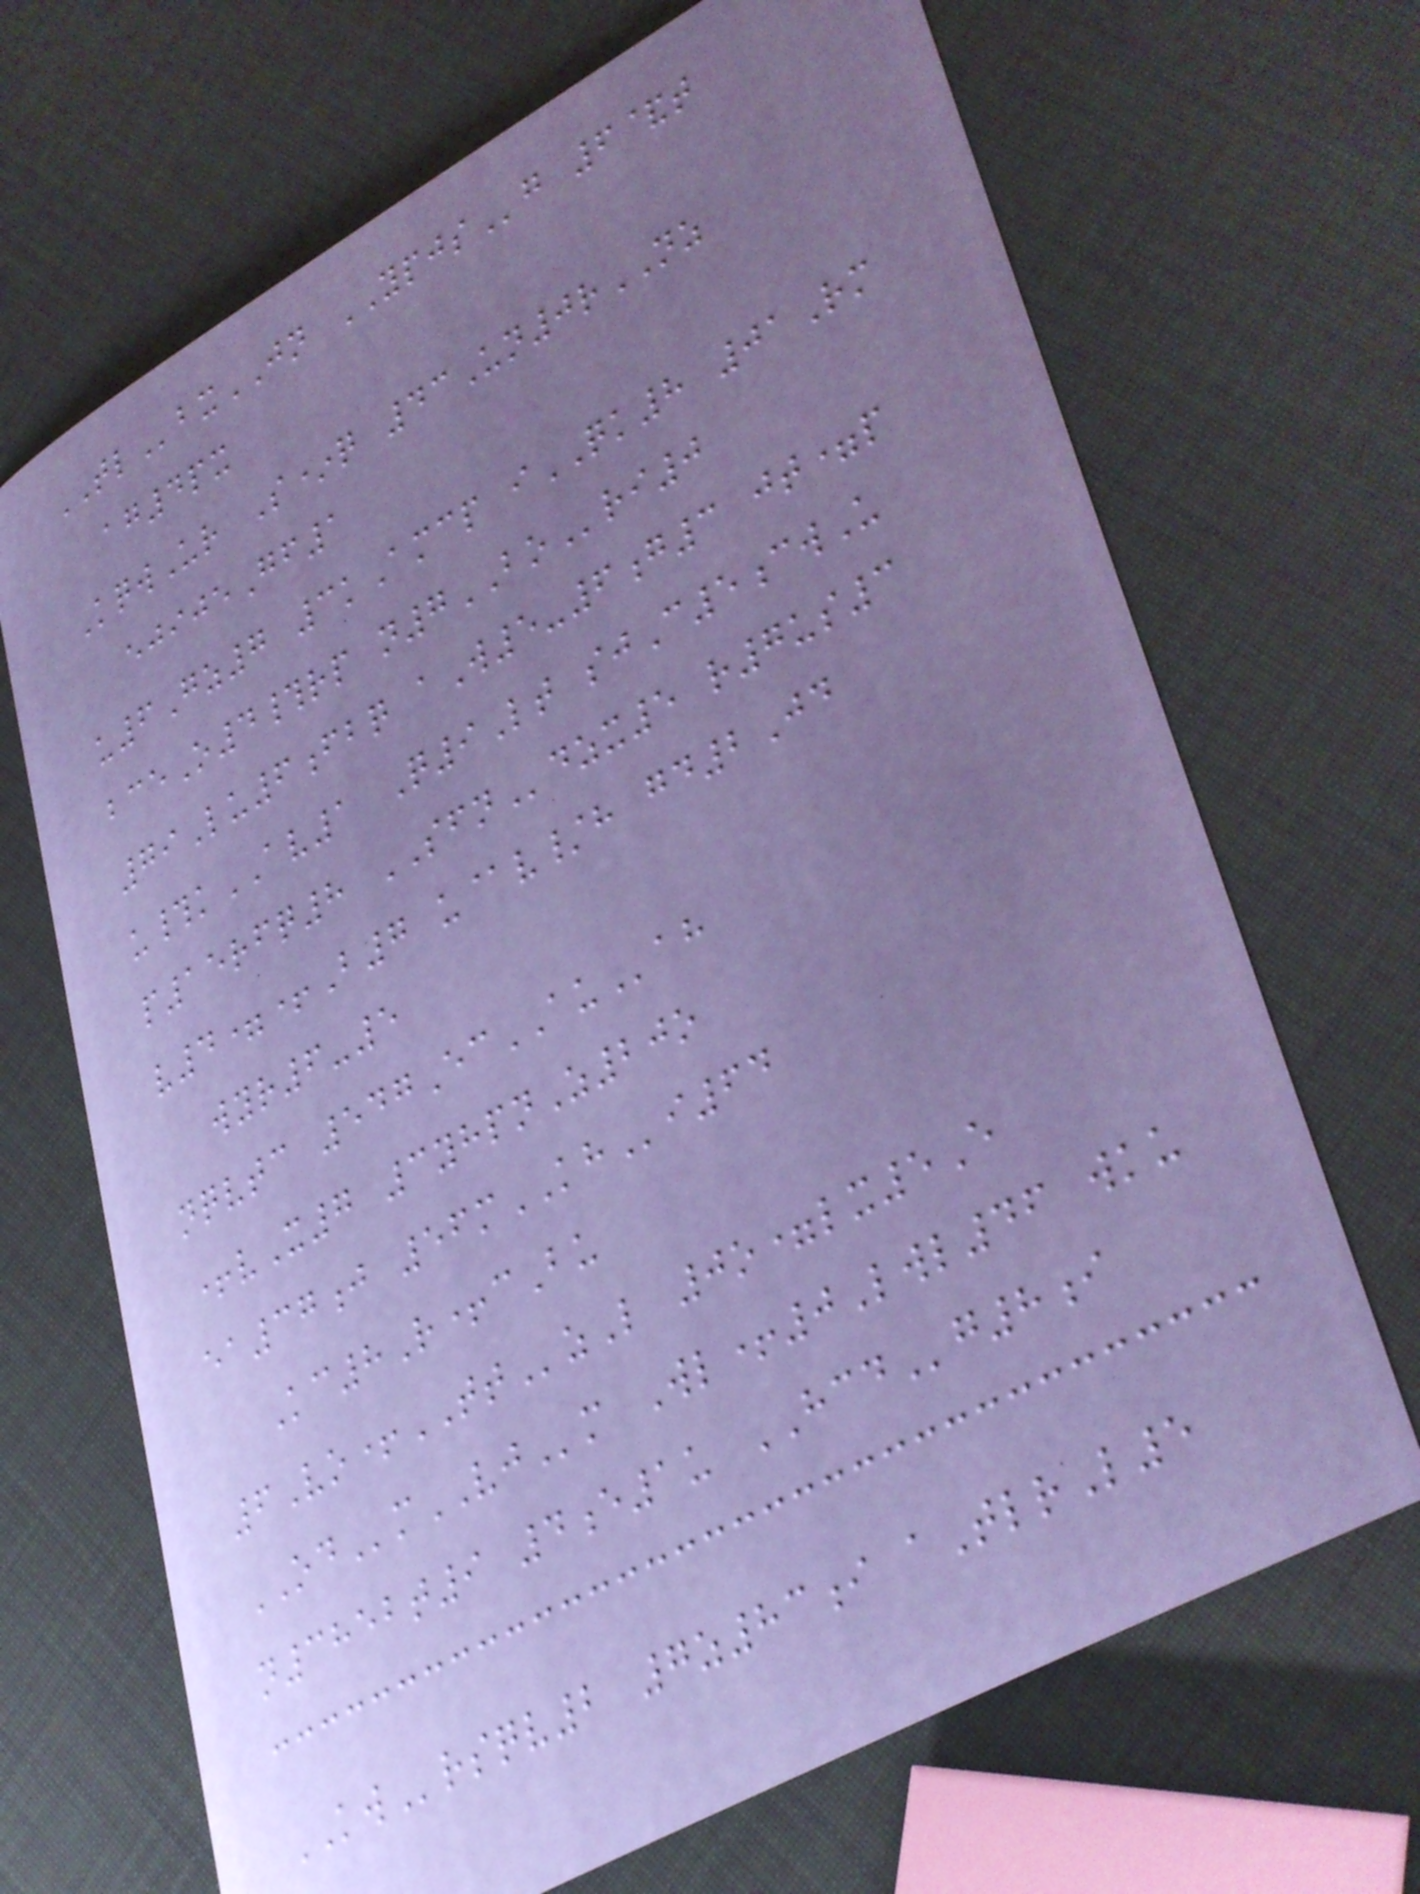TLbxJN YPJSg 6&t
ag4px
KqwUr S*q 43Un0rNZ
ejijeGf1
u6Gz7 3kAmcp iQK8 01Rm
bceO4#rp n7BOri0
79Lu6fbq aW5-6g3 jt=p
u#kAV1 Q9Lt sjC5cwU
p15rfq8 SFNdzx5 r7us3
v4=+B7 u@v/h gd2Jd
wyr6-5
nqvtc 547EcAUah
+vX7 3yhpnZ20o
ea37j 56mKHi64
Kc8R+cBu
6Vo+TTzL 0o=lx5E
ODmVJm Wl+0Lwl46 wku
n3852t9 4e1u HCDg8i
KWrsqv2 7z83i aTlrL5
